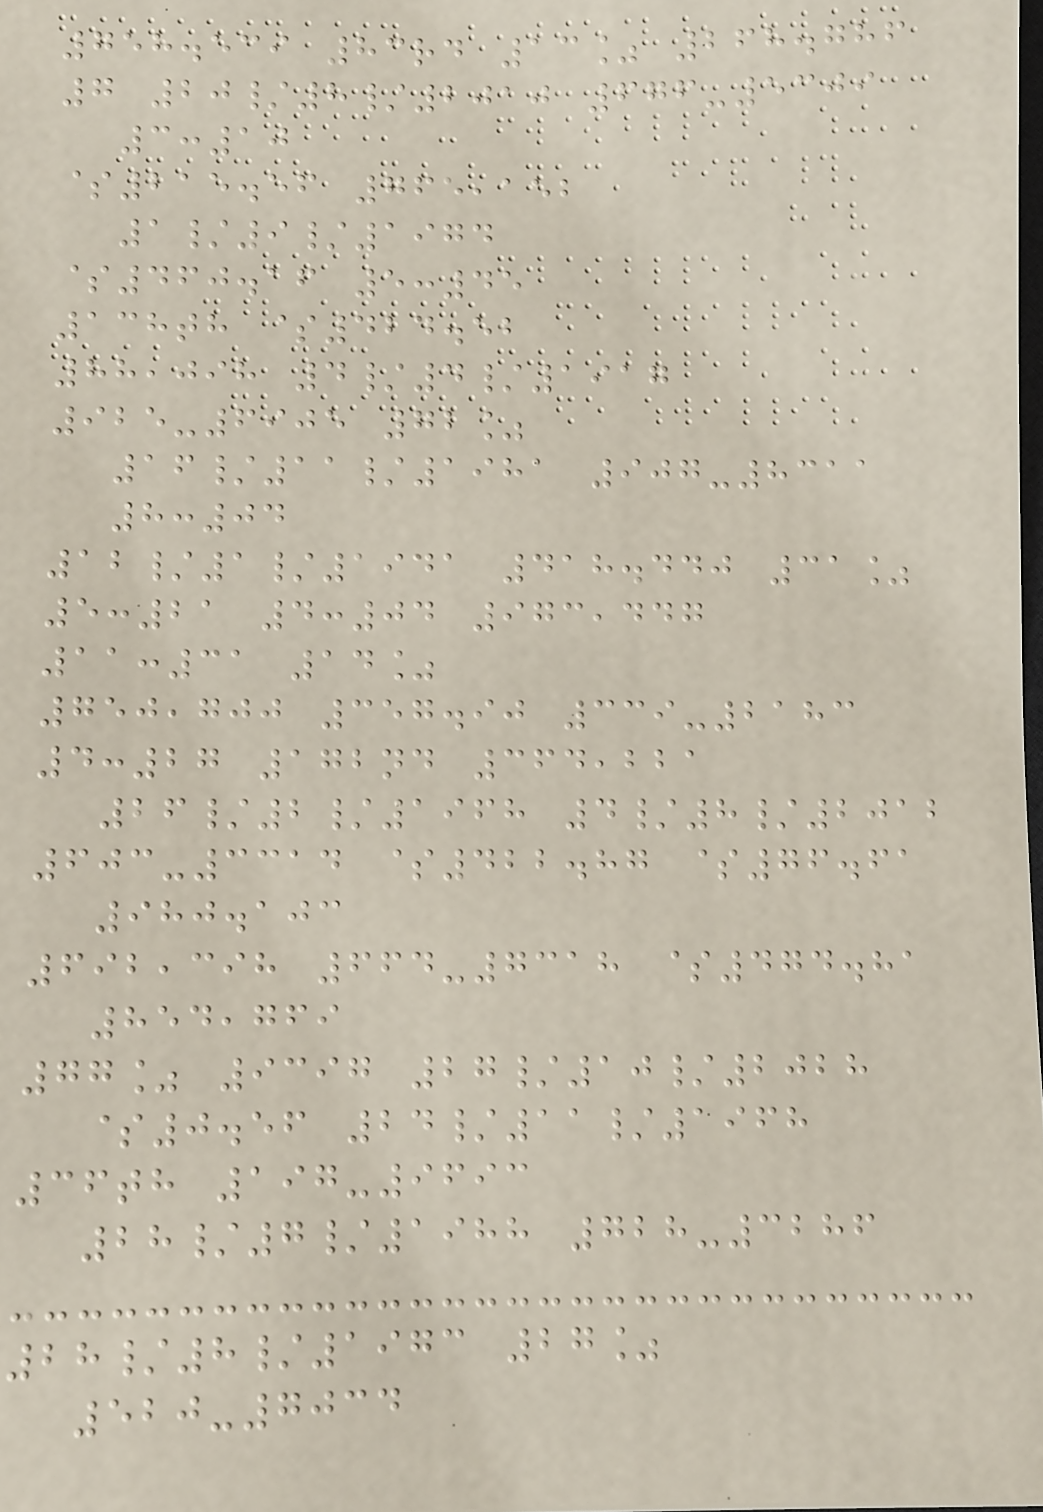758.539 83rd 13% 268.786
7 20/8/2010 676-5309
3:10
$215.56 765,152
1/9/1974
$460.16 5:45
138th $424.52
88,098 4/4/1917
925-6905 72%
16/11/1981 907-8311
8:04
12/1/1941 418.440 31%
5:21 4:04 973,447
11:31 14%
750,700 357.90 339-2183
4:27 172nd 364,221
26/2/1968 4/8/2012
603-3314 $422.87 $76.61
980.103
692,398 664-7318 $474.81
854,769
77% 9397 27/10/2028
$0.56 24/11/1968
36th 197-9693
28/7/1988 728-3286
28/8/1973 27%
520-7034
